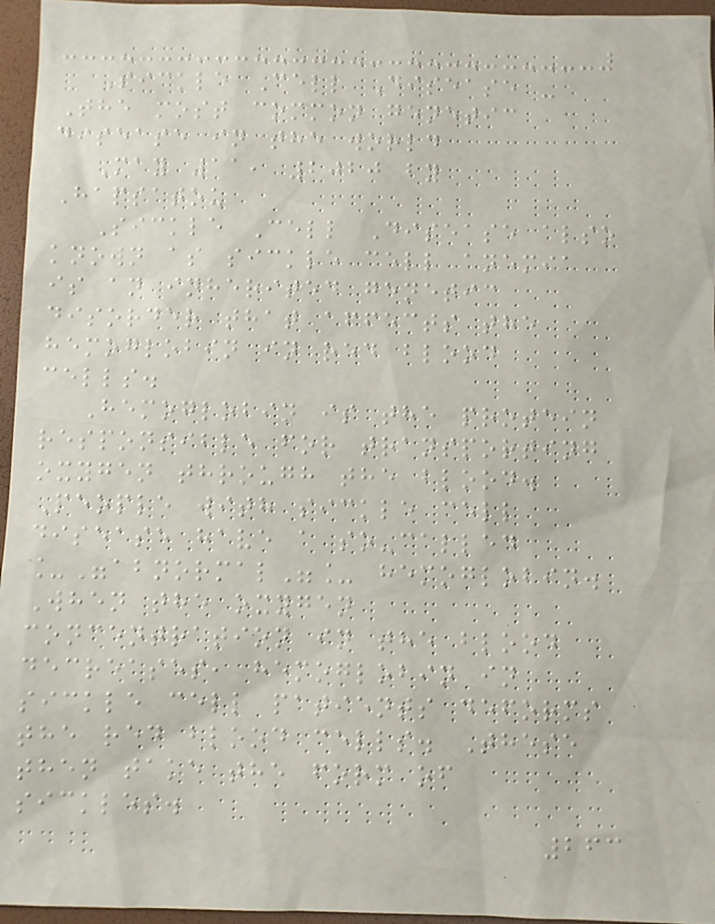Sickle Cell Disease -
The most common genetic
disease in the world
May 11, 2020 by
Hapsatou
Sickle Cell Disease also
known as sickle cell anemia
is an inherited genetic
disorder that affects the
hemoglobin in red blood
cells.
Hemoglobin is the protein
responsible for transporting
oxygen through the blood.
People with sickle cell
disease have a so-called
_"abnormal"_ hemoglobin.
When the oxygen
concentration in the blood
decreases, hemoglobin in
sickle cell patients deforms
the red blood cells. These
then take the form of
sickles.
263
